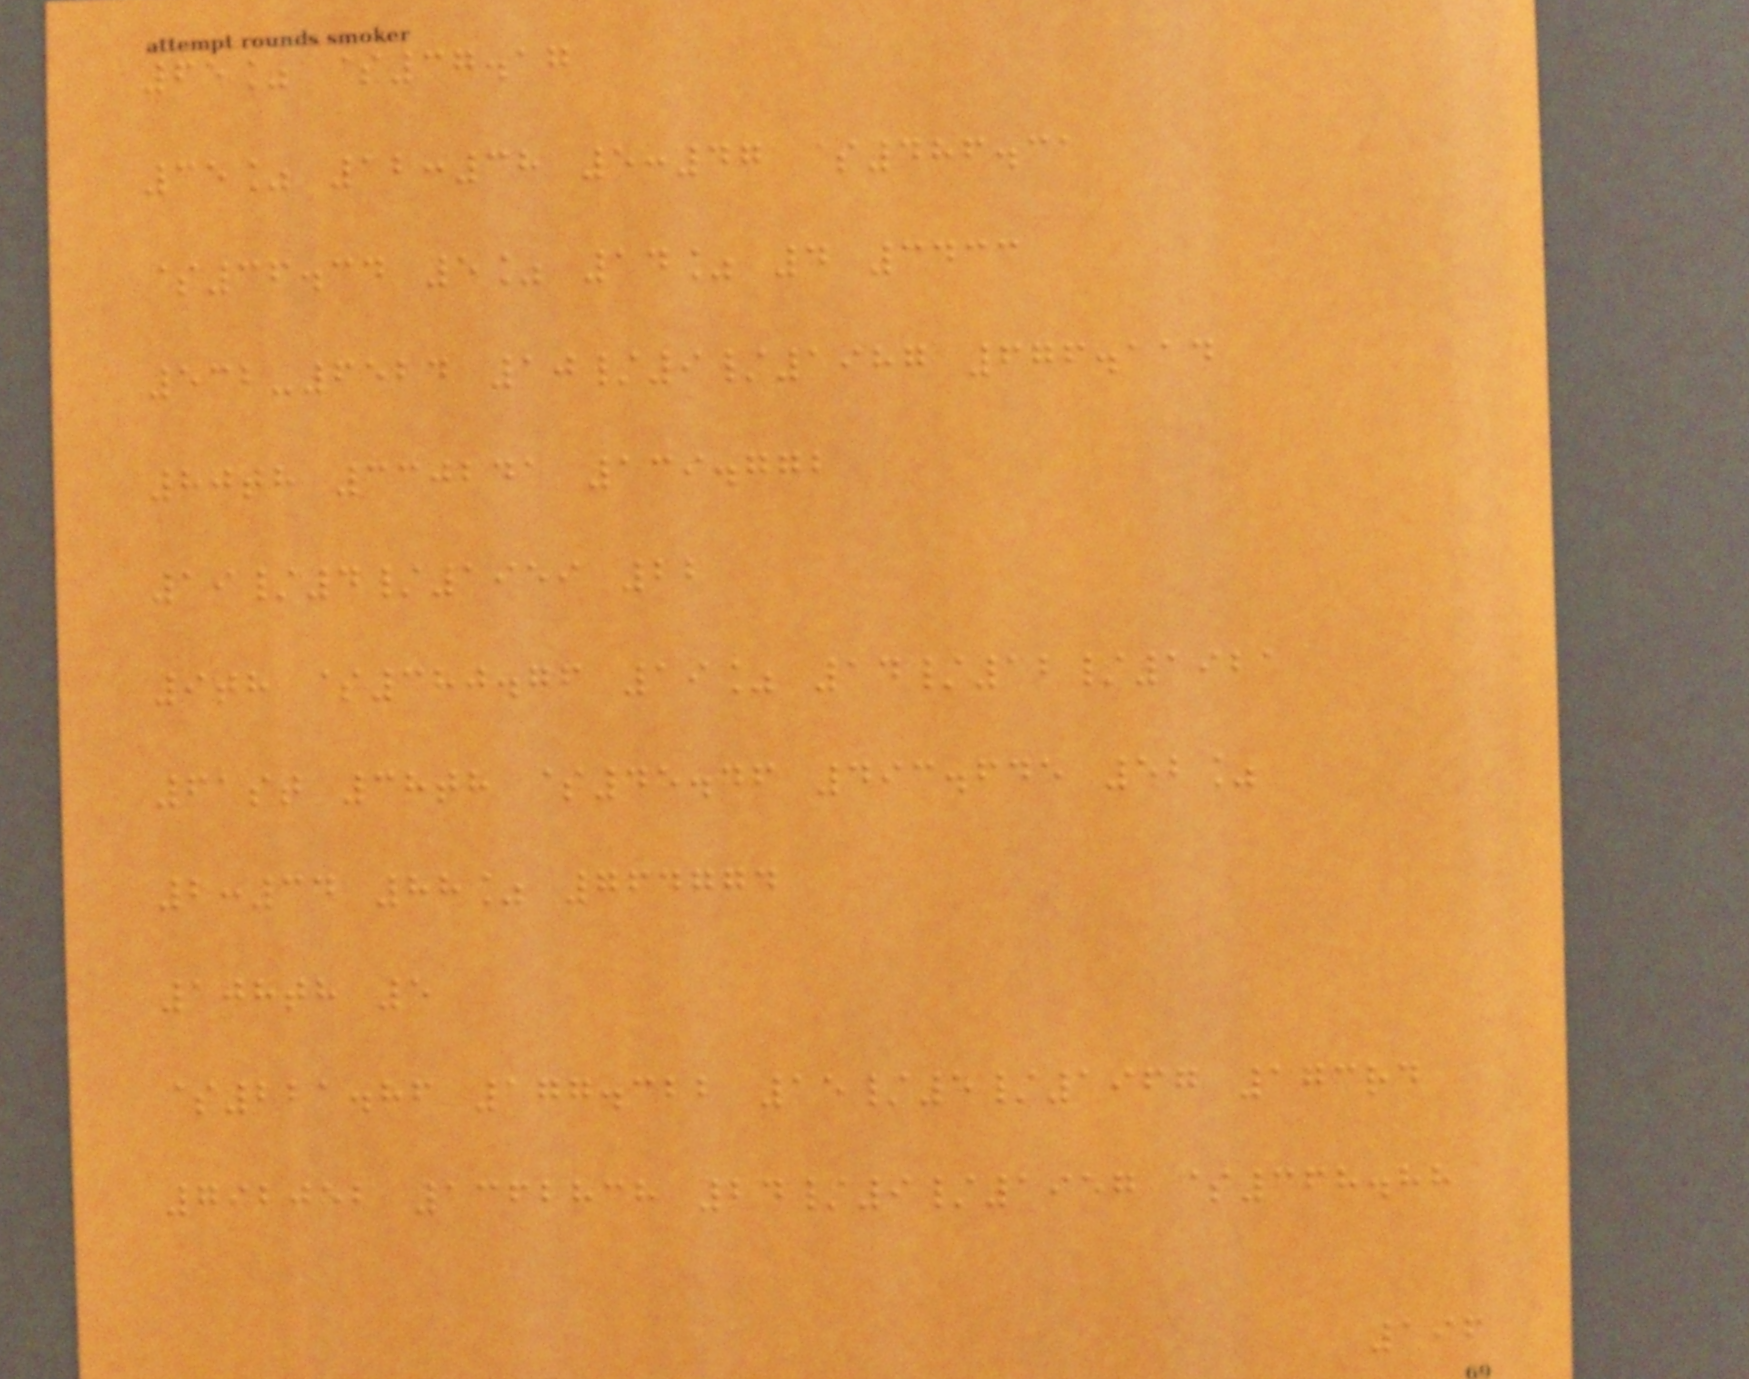65% $37.17
35% 12:38 5:47 $486.31
$36.34 5% 14% 4 3433
532-6524 10/9/1987 676.114
80th 330241 139.772
19/4/1959 22
9th $380.76 19% 14/12/1921
61st 38th $45.46 493.645 52%
2:34 88% 764774
108th 5
$221.86 177.322 15/5/1967 173rd
792052 1362838 24/9/1957 $368.88
196
